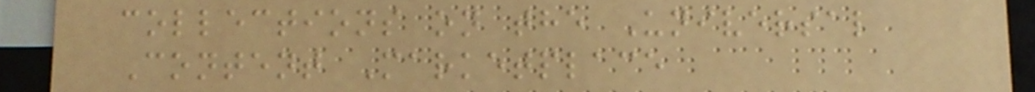collections on the Universal
Content Marketplace
